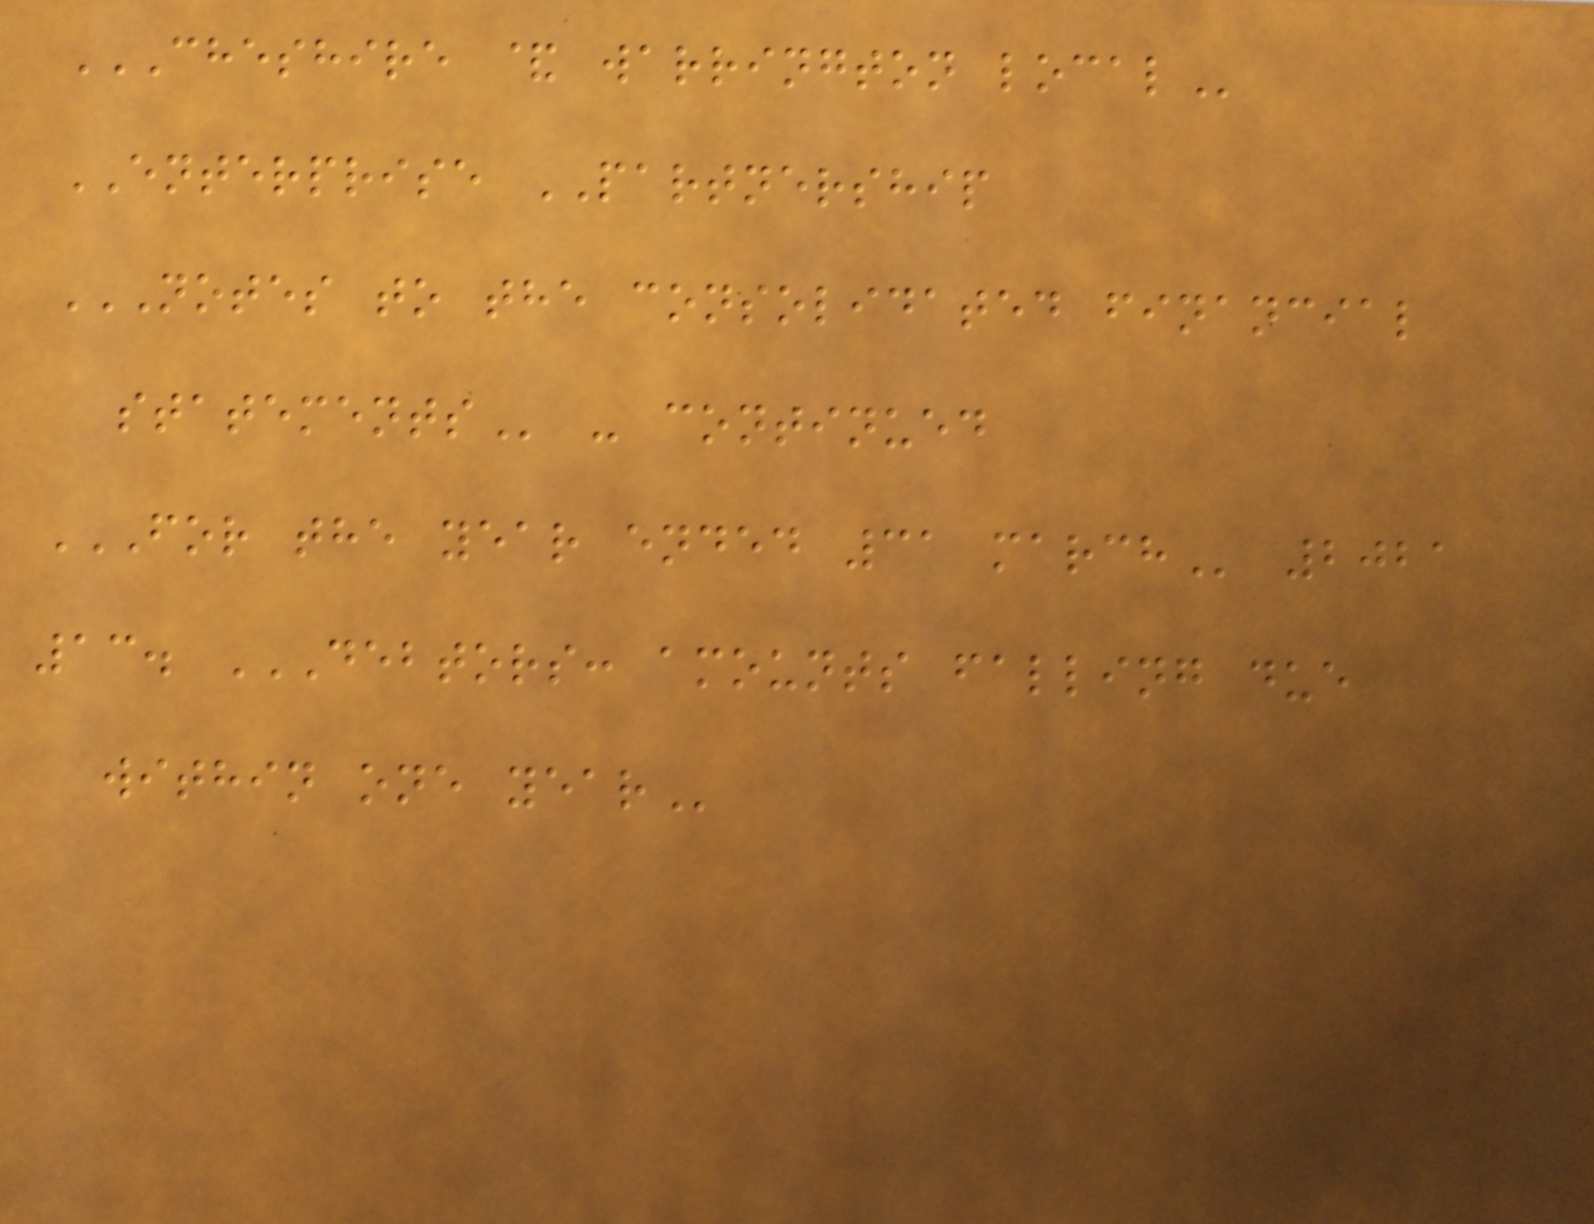CHESHIRE & WARRINGTON LOCAL
ENTERPRISE PARTNERSHIP
NOTES TO THE CONSOLIDATED FINANCIAL
STATEMENTS - continued
FOR THE YEAR ENDED 31 MARCH 2021
13. DEBTORS: AMOUNTS FALLING DUE
WITHIN ONE YEAR
